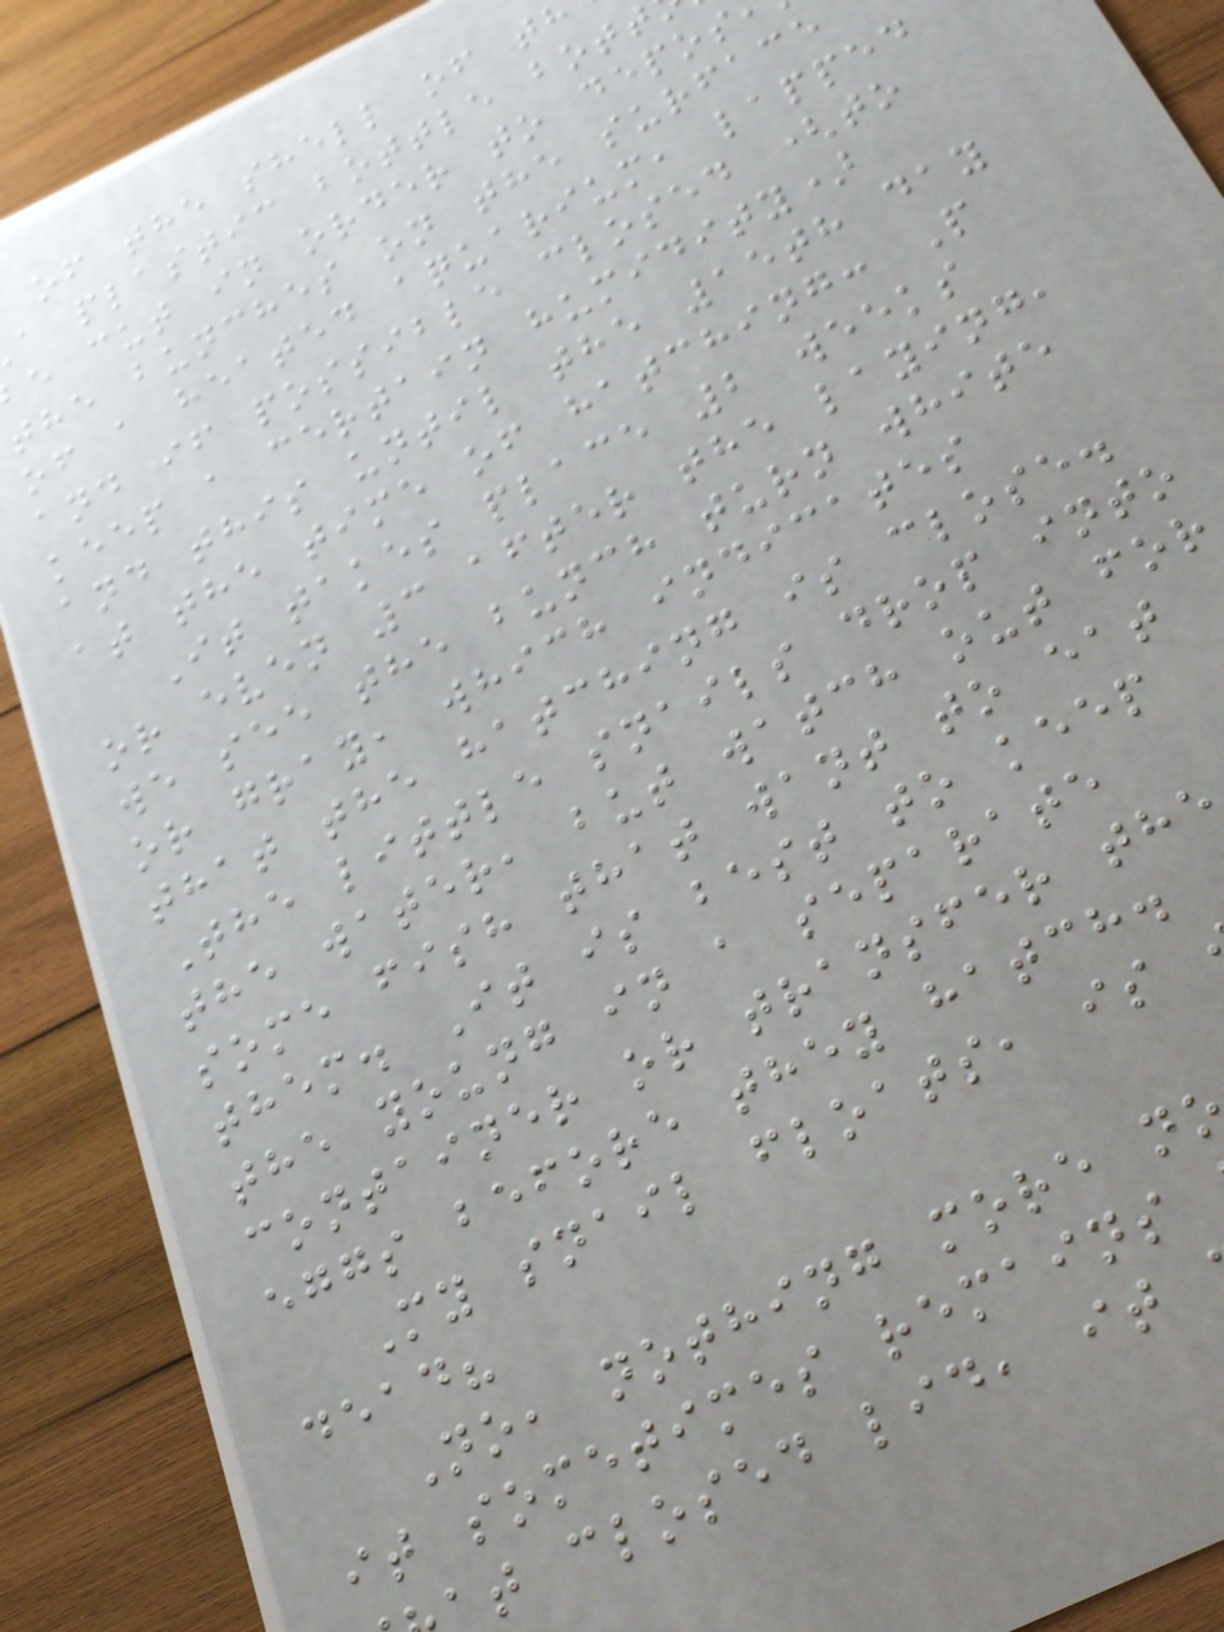of the shell of th
a plastic bottle bott
e cut in order to depos
the bunches on the surface
of a heated aquarium, lapped
and if possible closed (to
keep a certain humidity)
and this until the 15th day
at the time of hatching: P
It takes place 2 weeks
or even 3 after the laying,
we see the bunch turn white
or gray, which indicates
that the hatching is close.
The little snails drop into
the water, but watch out for
some fish that want to eat
them. It is best to keep
the young in a separate
container or transfer the
eggs before they hatch.
My snail floats, is
dead?
No, nothing more n
it sometimes remains
t closed lid, it
